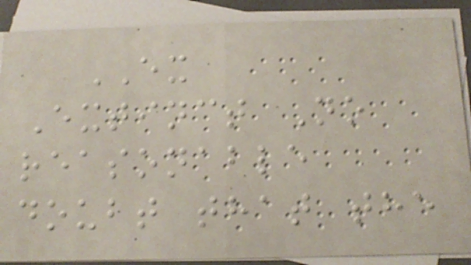EX
Extinct No
reasonable
doubt that the
